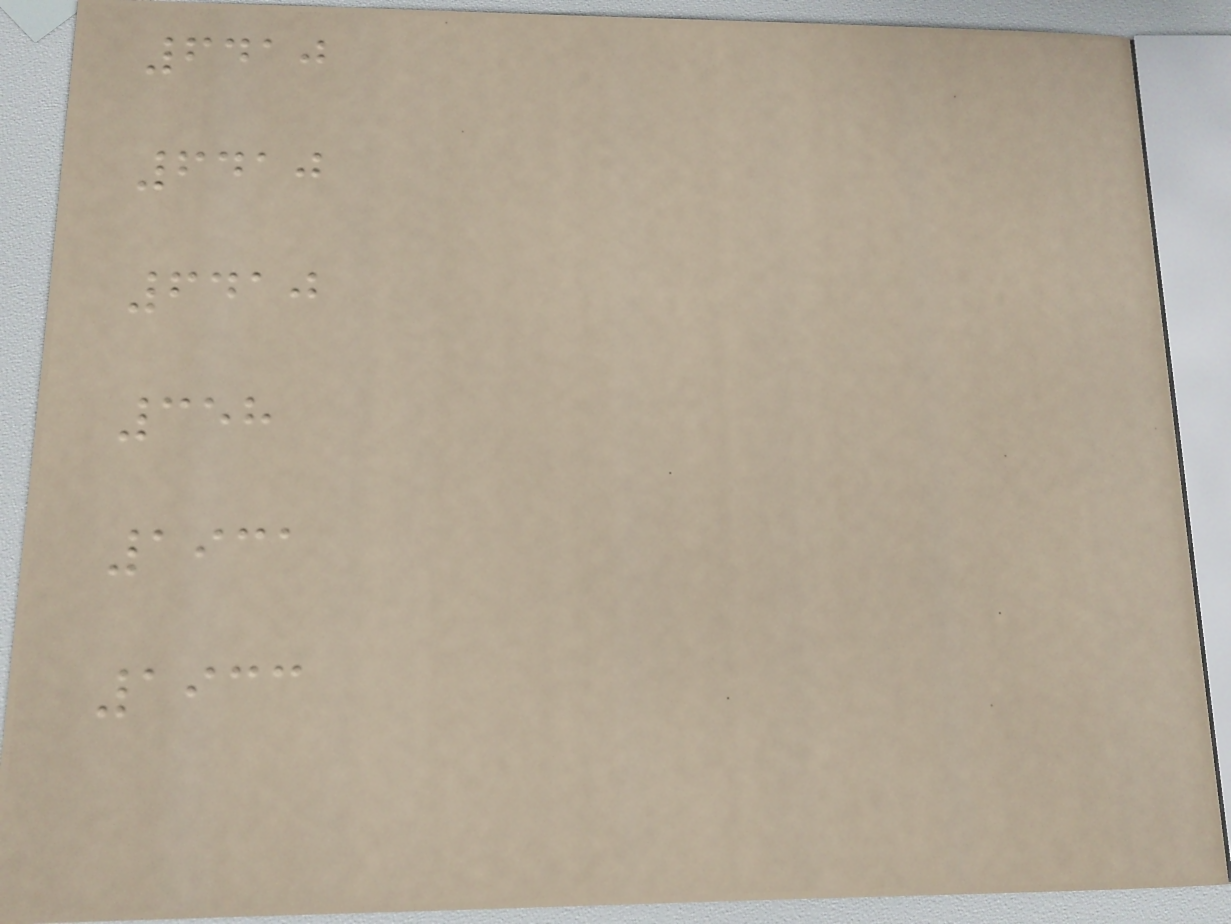6410
6410
6410
358
1931
1933
